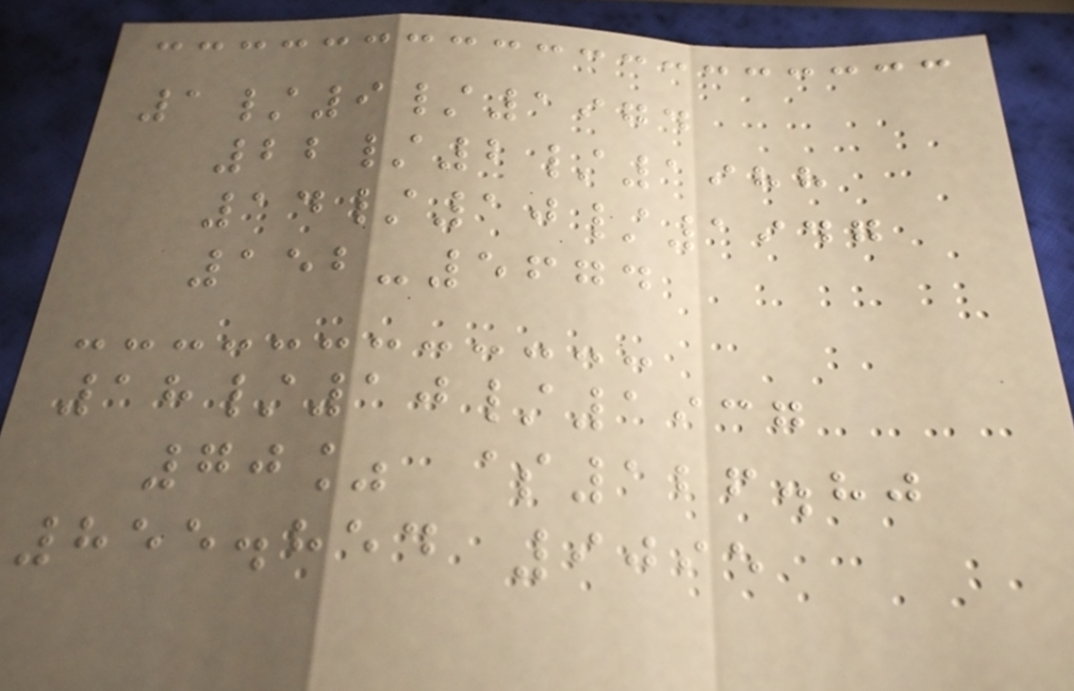1/9/1974
22/2/1988
14/10/1947
152-5674
18/10/1937
70% $126.80
855.854 9095
